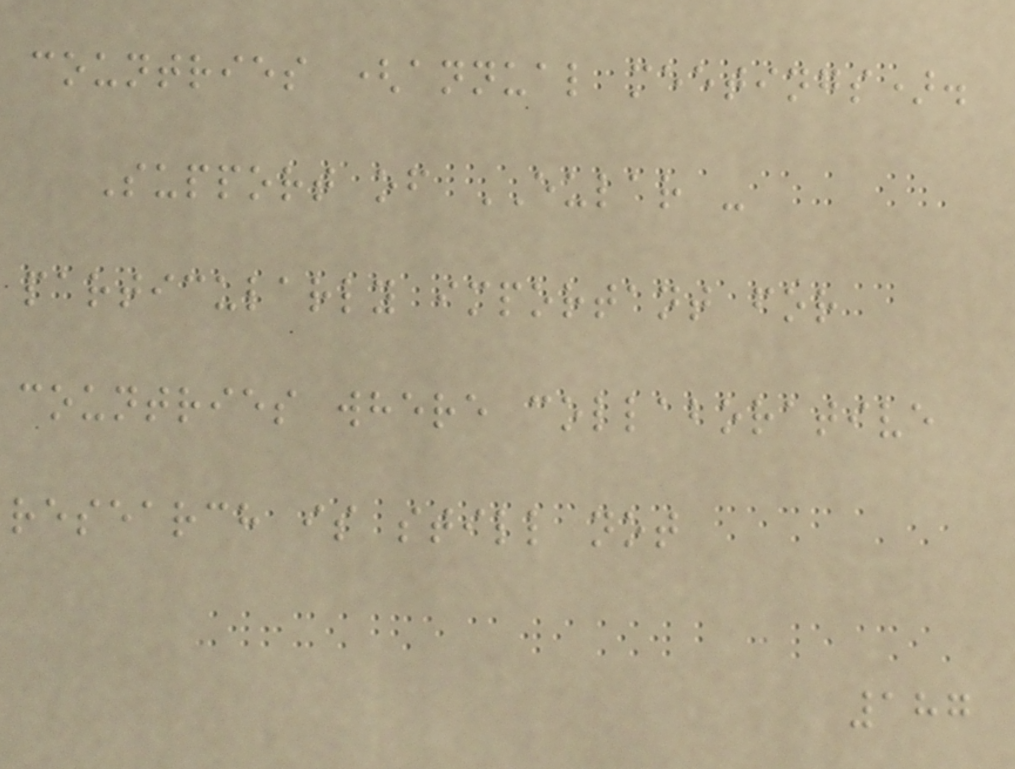countries (annual meetings).
Support of EULAR -
particularly important for
countries where collaborative
research is still not
187
